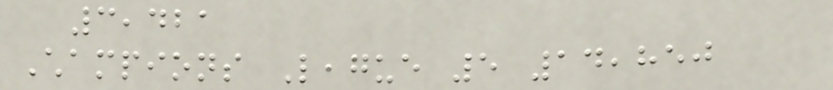3,421
Champions League 5 14,850
